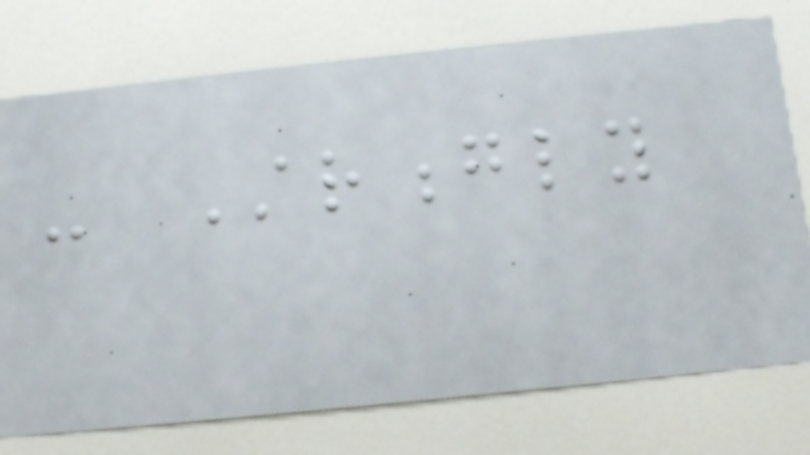- Strongly
